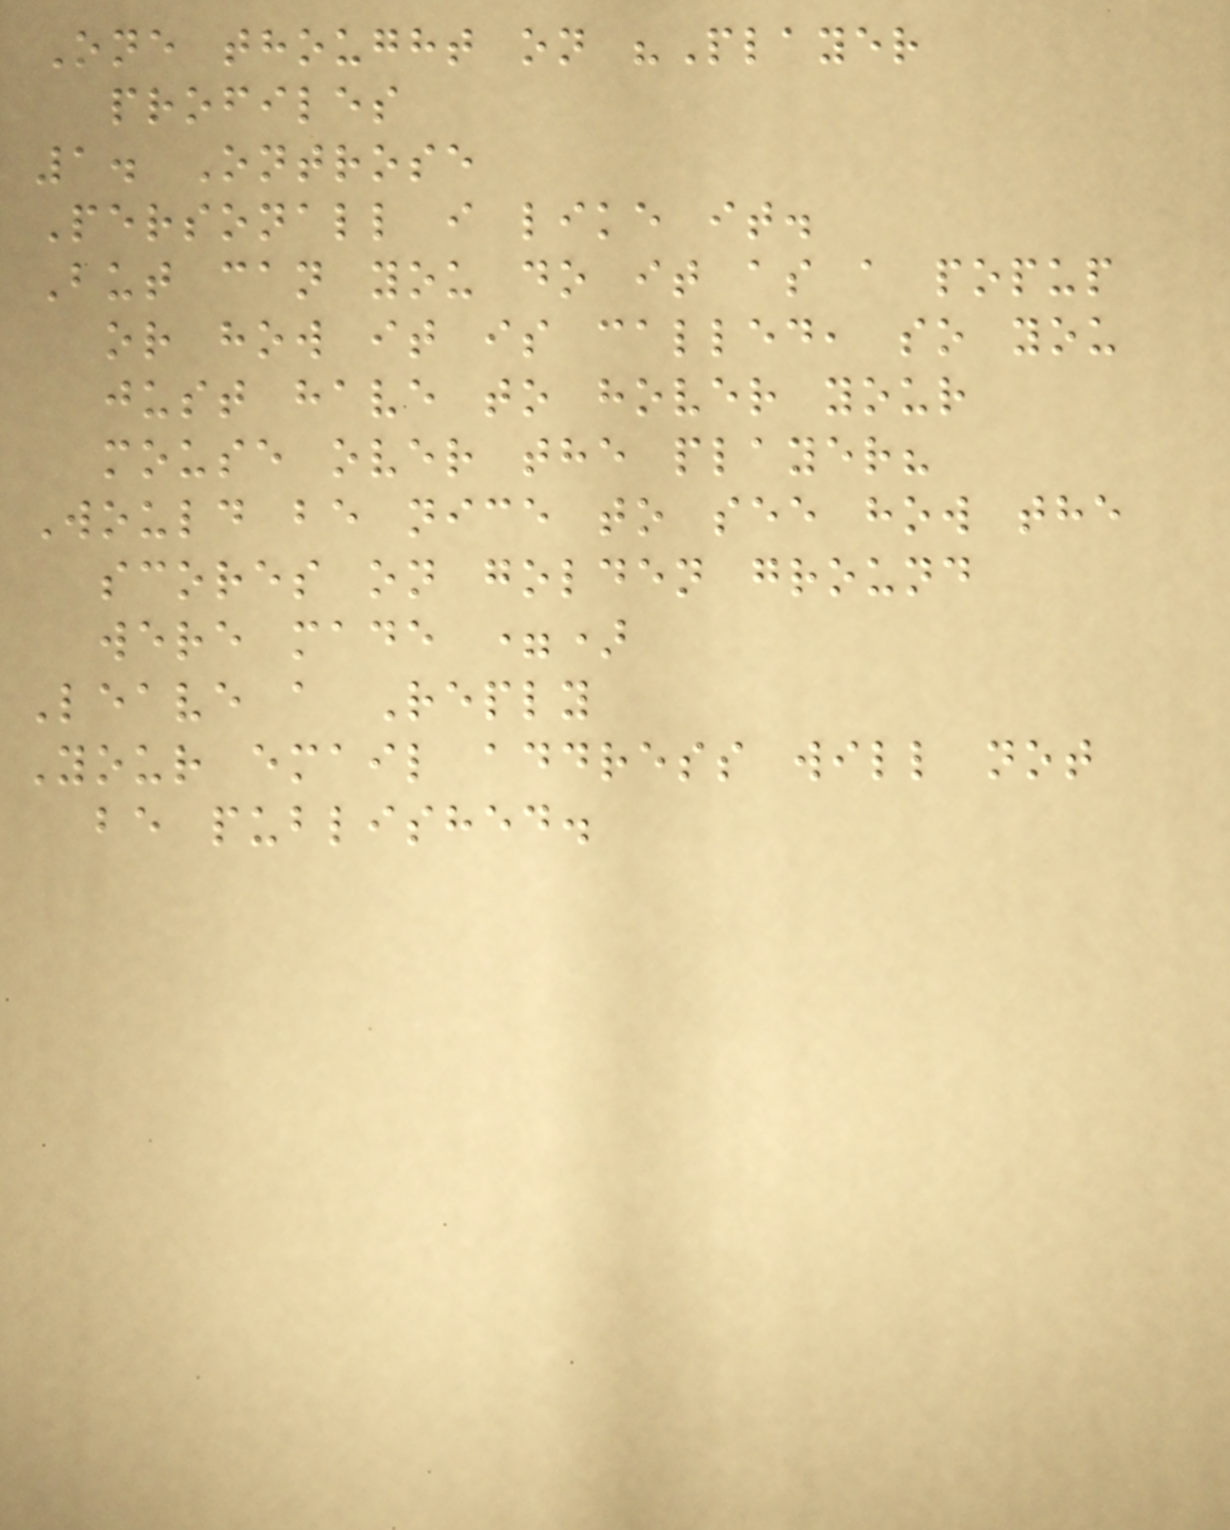One thought on "Player
profiles
1. Ontrose
Personall i like it.
But can you do it as a popup
or how it is called, so you
just have to hover your
mouse over the player?
Would be nice to see how the
scores on golden ground
were made =)
Leave a Reply
Your email address will not
be published.
